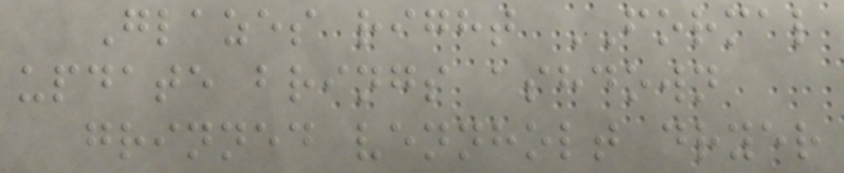Glazes right FORMAL
update brings ashdown
grinned vennholt dryer
